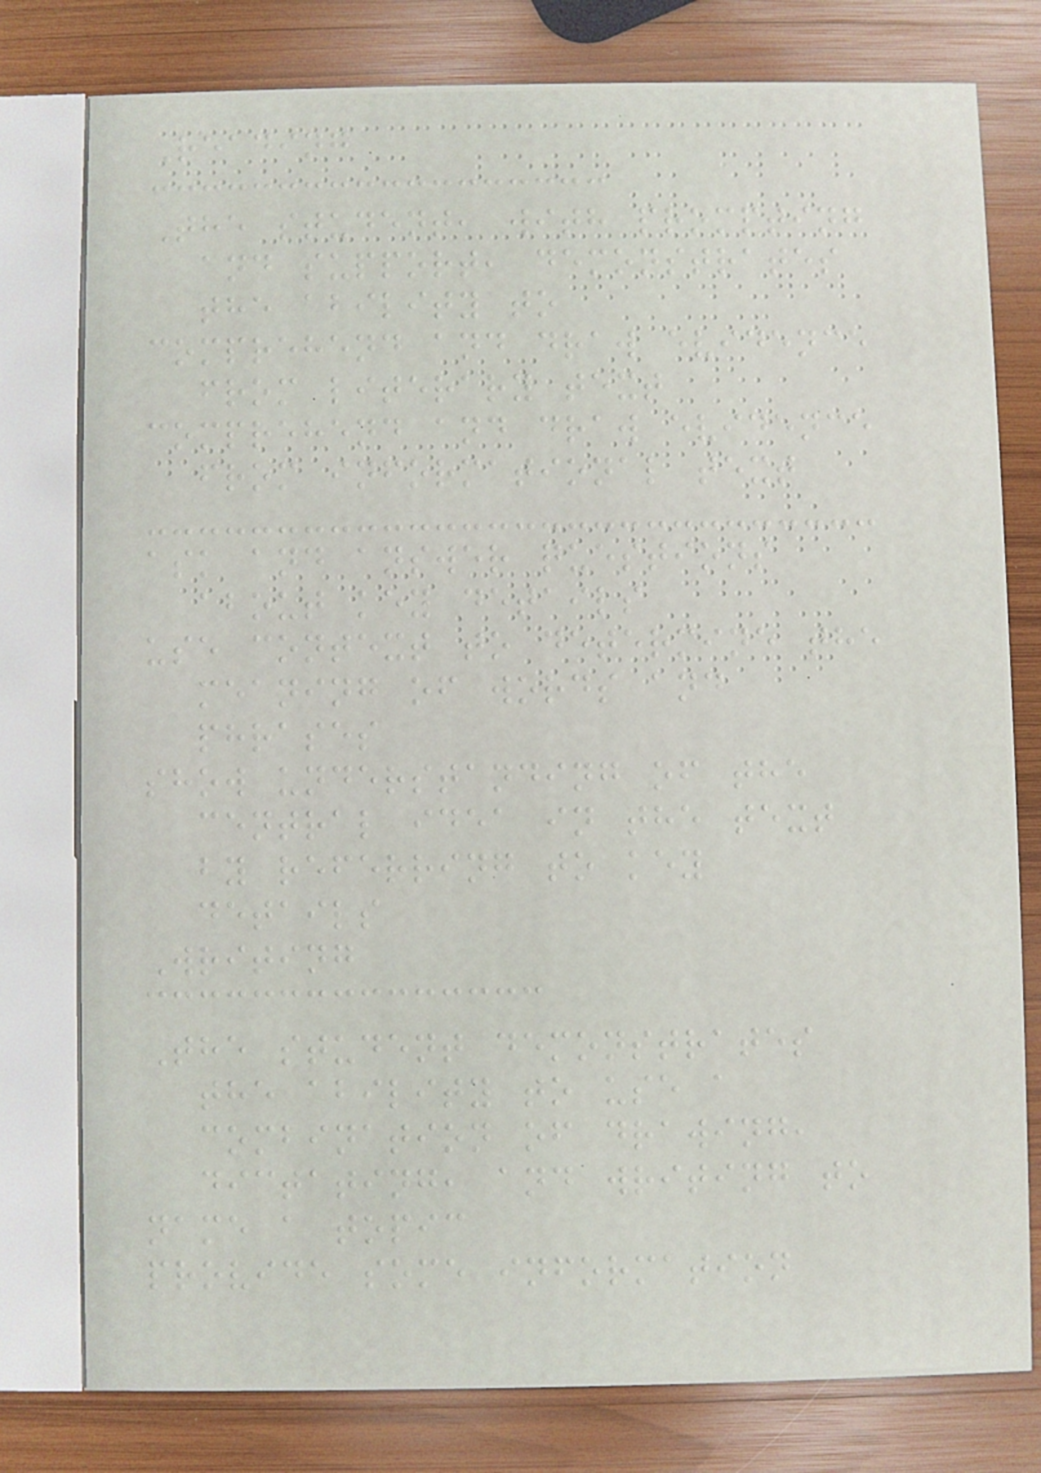Reading
The student, with prompting
and support, demonstrates
the ability to
comprehend and draw evidence
from literary text
comprehend and draw evidence
from informational text
ask and answer questions
about key details
use context to determine the
meaning of words and
phrases
show understanding of the
central idea in the text
by referring to key
details
Writing
The student demonstrates
the ability to use a
combination of drawing,
dictating, and writing to
name a topic
provide some information
